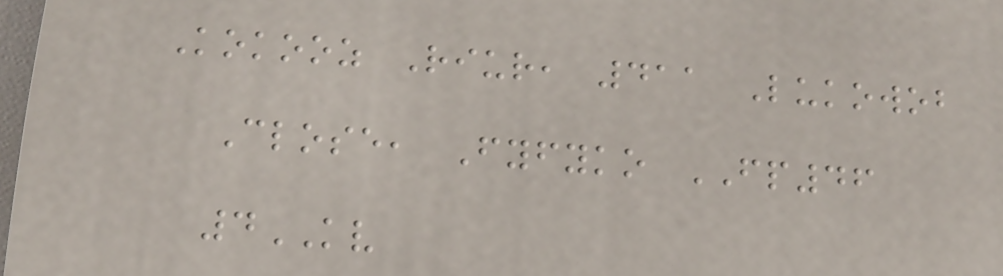Kokooz Riur, 411 Lukowob
Close, Fyfyko FP46
4KV
